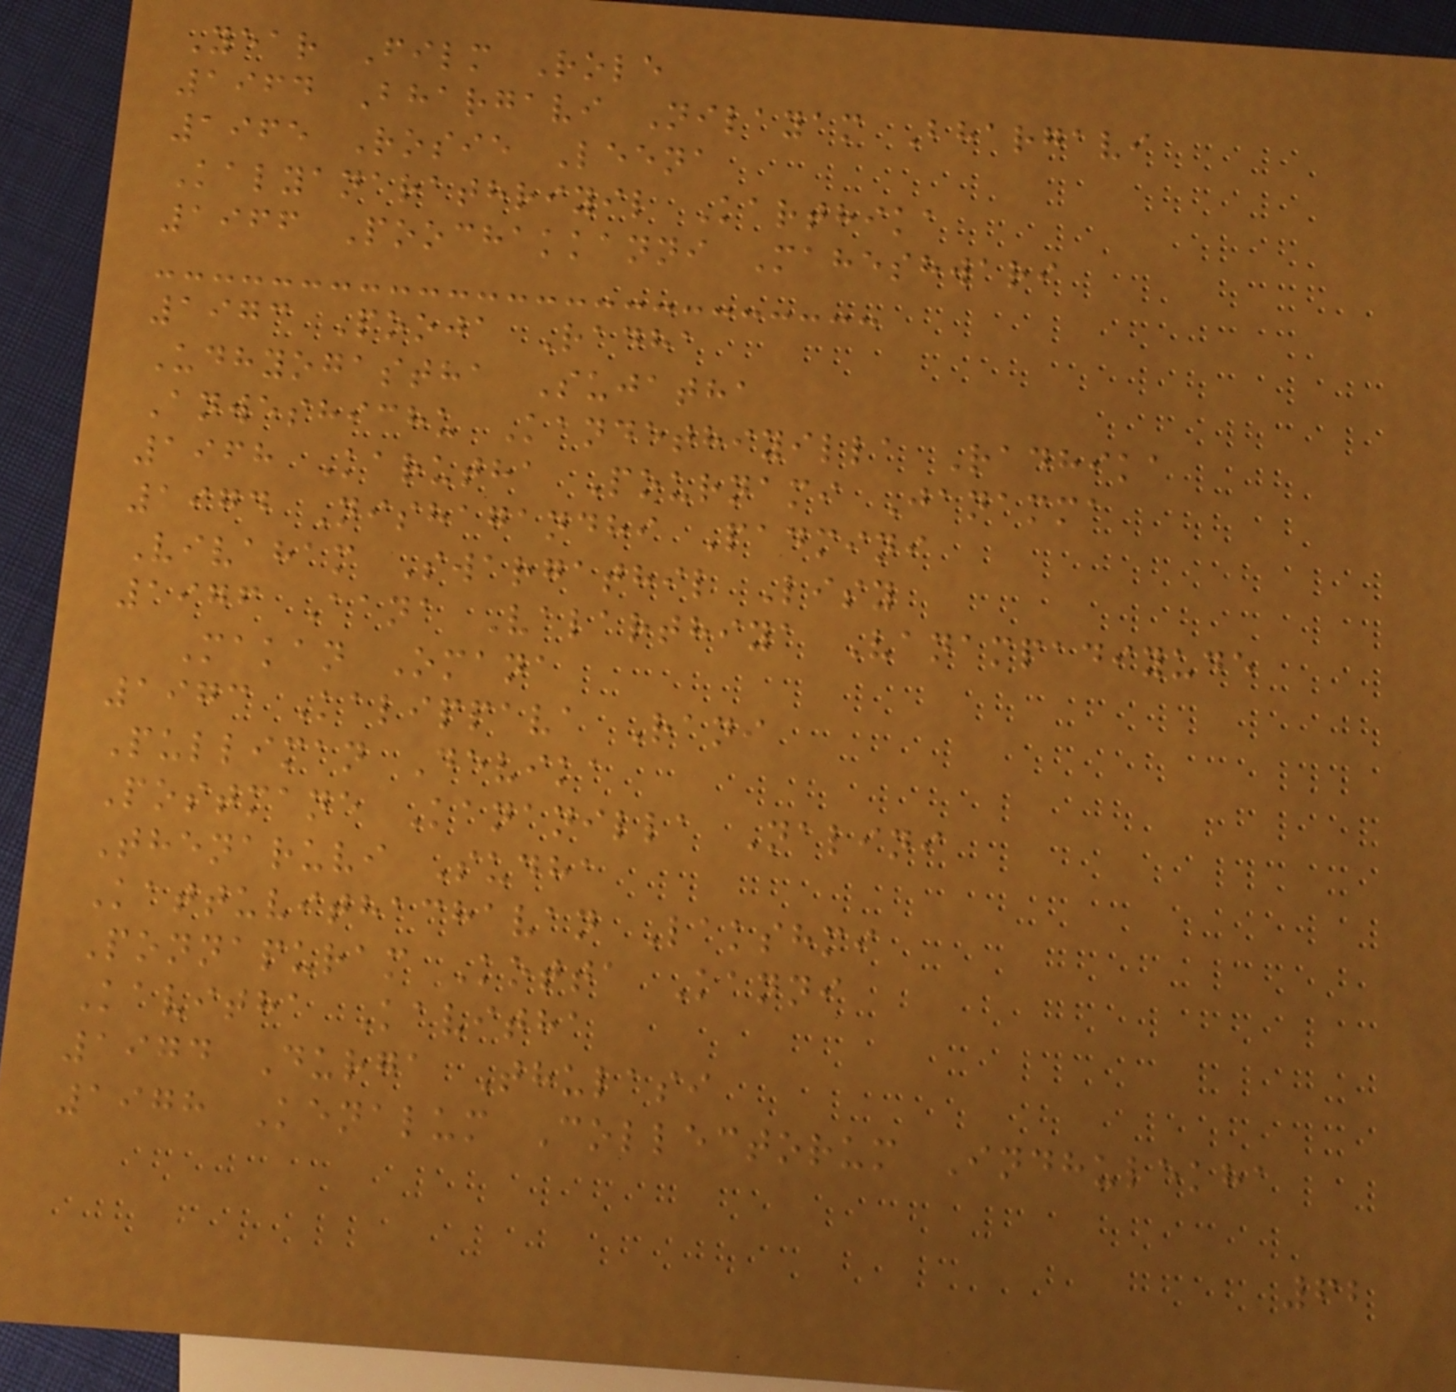Year Film Role
1964 Bhargavi Nilayam Bhargavi
1965 Rosie Leena
Kalyanarathriyil Karthika
1966 Poochakkanni Maheshwari
1973 Pooja Radha
Udhyogastha Sujatha
Anweshichu Kandethiyilla Radhika
1968 Karutha Pournami Janamma
1974 Nishagandhi Padmini
Vivaham Swargathil Lisy
1976 Aana Valarthiya Vanampadiyude
Makan Omana
1973 Kalippava Rani
Pulliman Devika
Postmane Kananilla Nalini
Thenaruvi Sudha
Kattuvithachavan Lakshmi
Ponnapuram Kotta Kanni
Kavitha Kavitha
1974 Durga Thulasi
1978 Kenalum Collectorum Indhulekha
62
